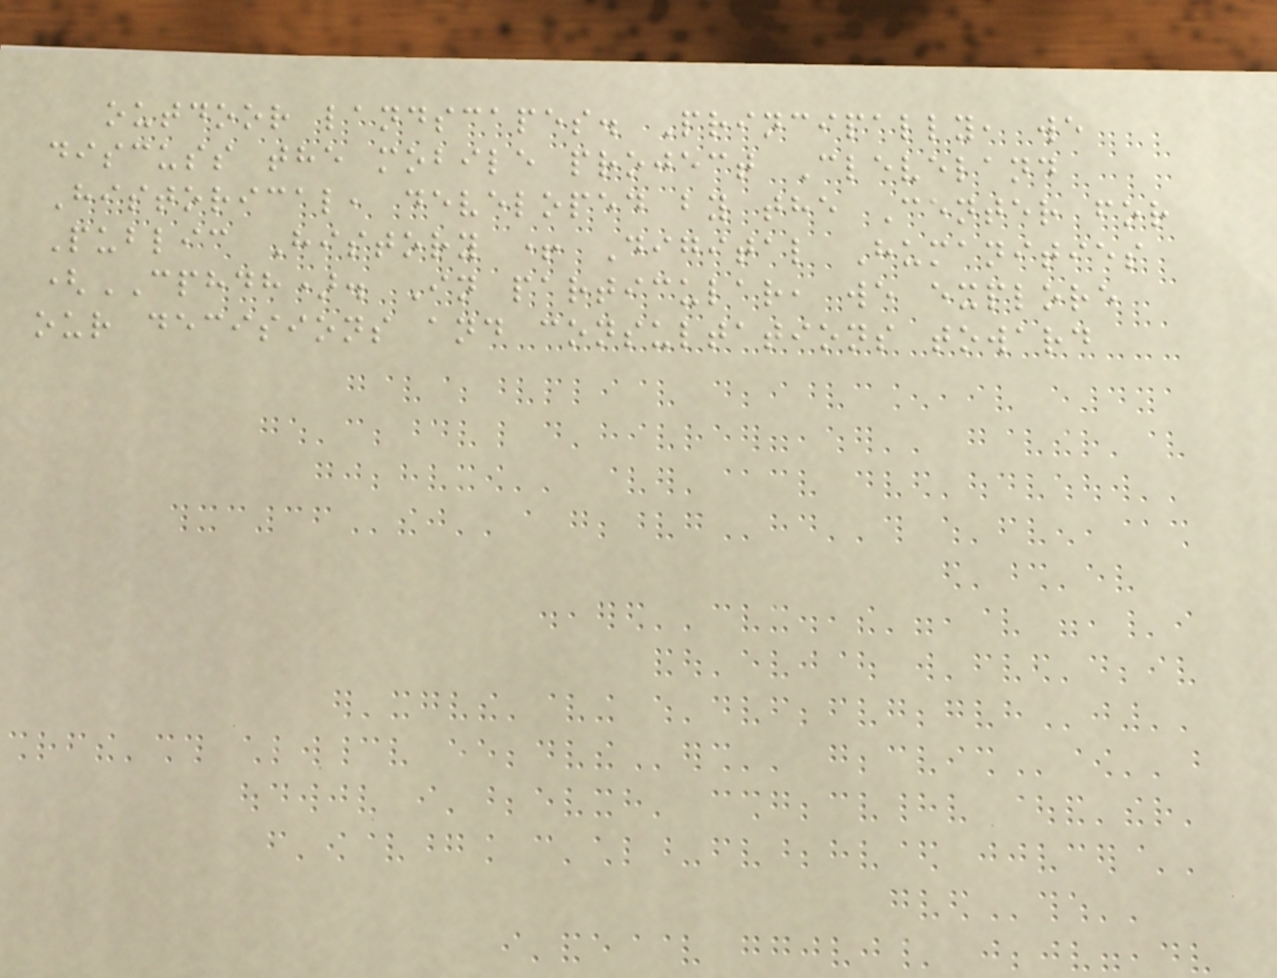outdoor landscapes. Principally, we
discuss the mobile project Cleveland
Historical, developed by the Center for
Public History + Digital Humanities
(CPHDH). In particular, we explore
our decisions and consultations toward
